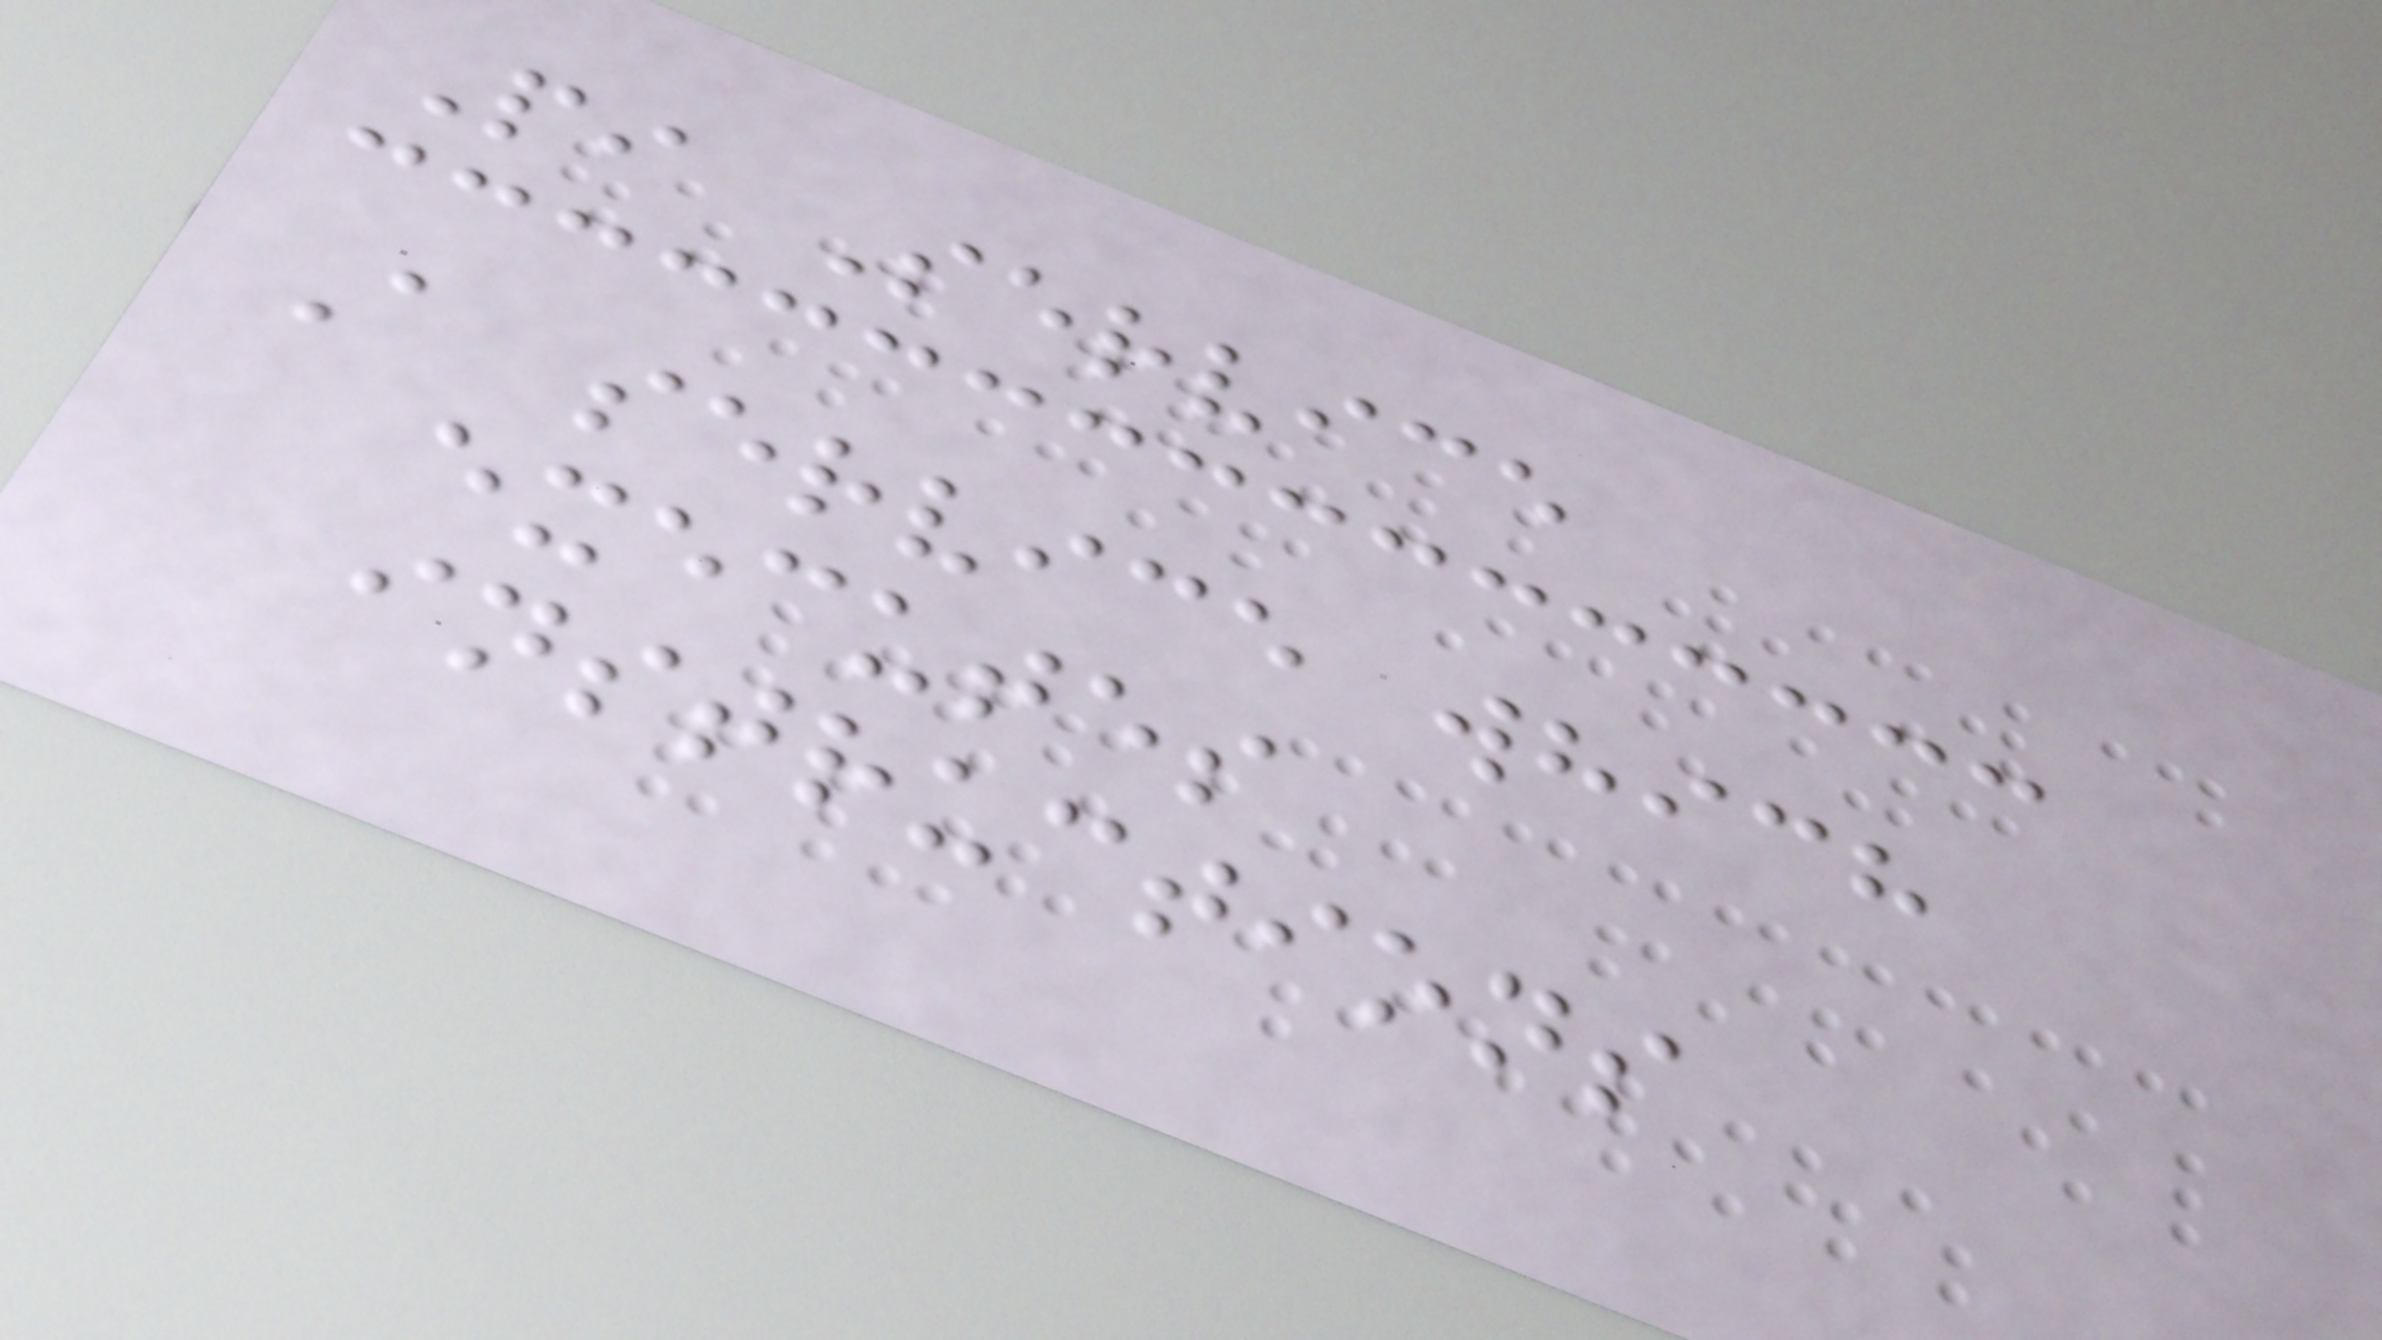Pi Service
A service which
executes
instructions
